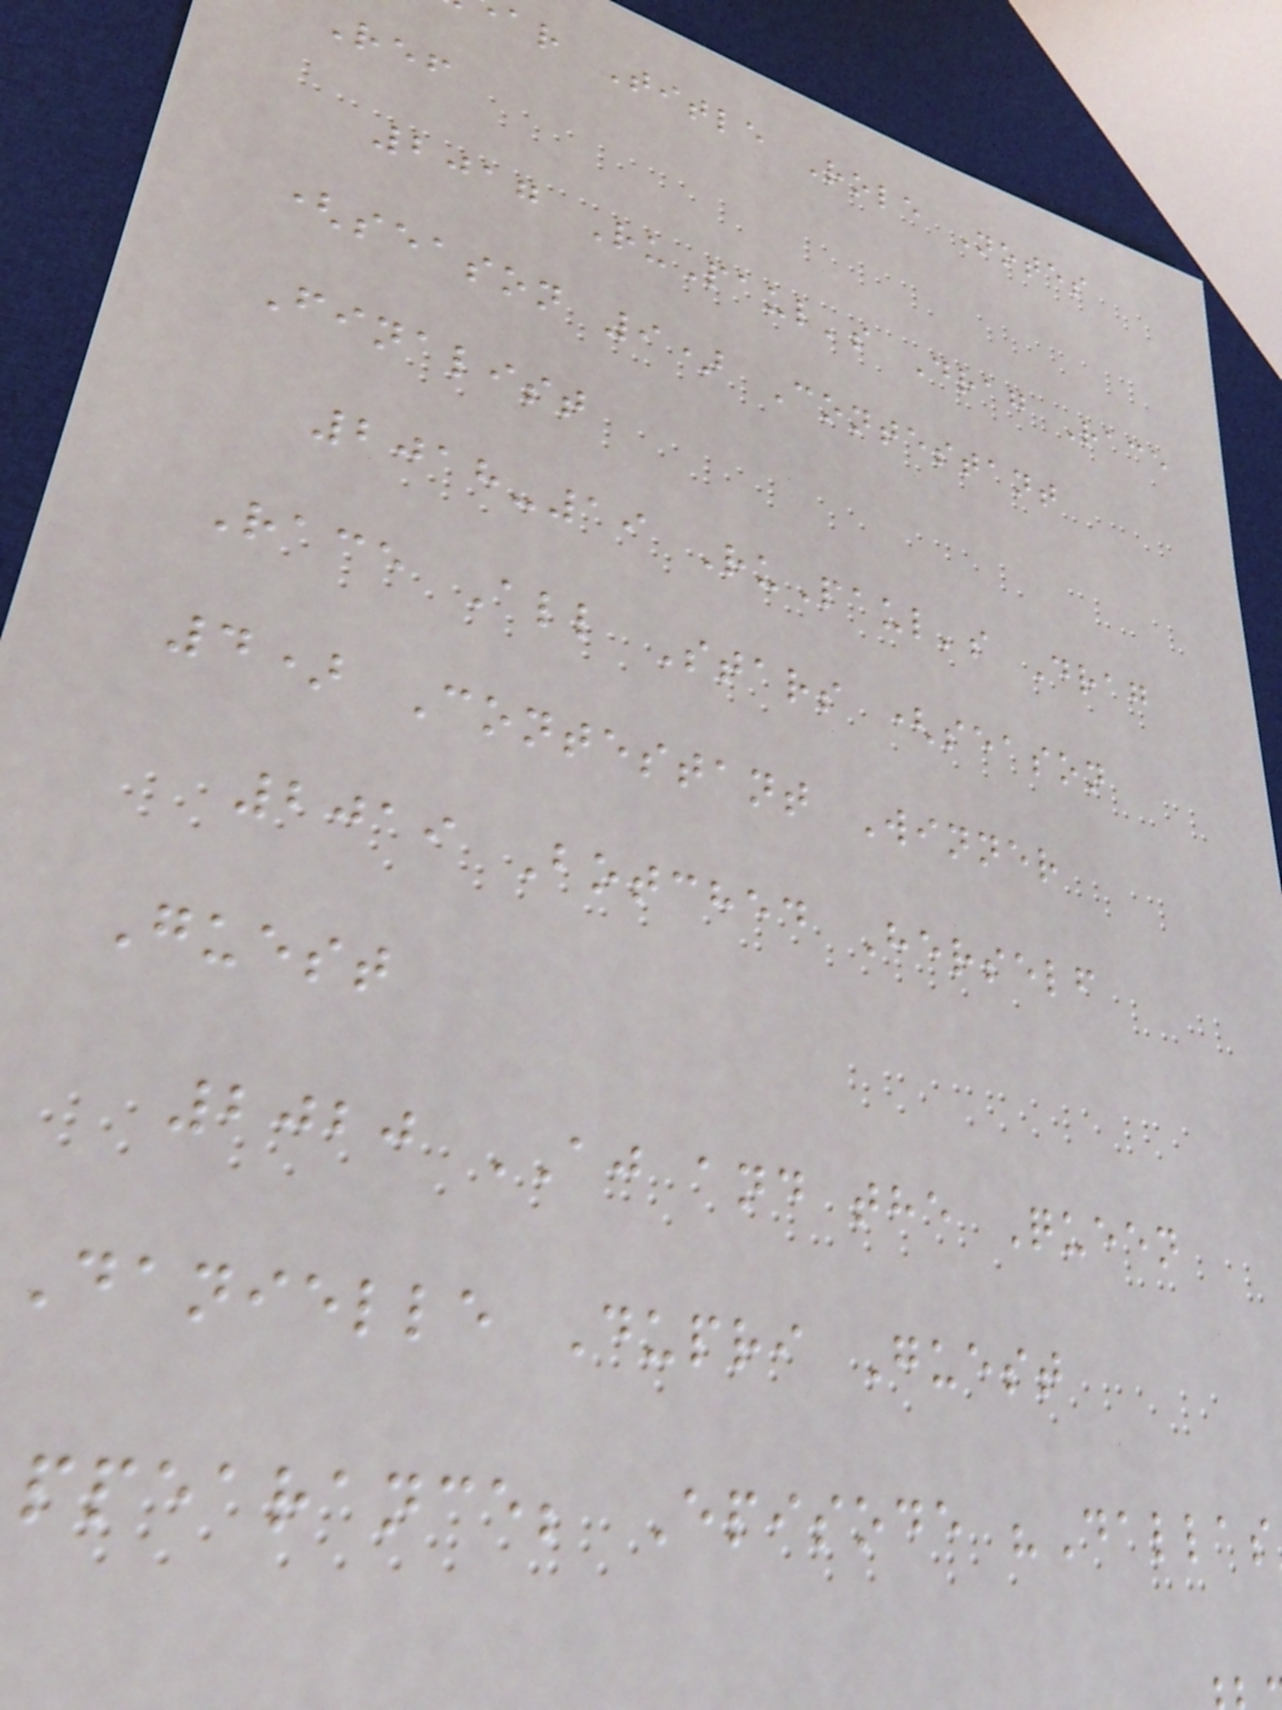ar Title Role Notes
Ref
2017 RuPaul's Drag Race
(season 9) Contestant
Finalist
2018-19 RuPaul's Drag
Race All Stars (season
4) Contestant Winner
2019 Botched Herself
Guest
2020 AJ and the Queen
Danielle Dupri Guest
ppearance; Episode "Dallas
